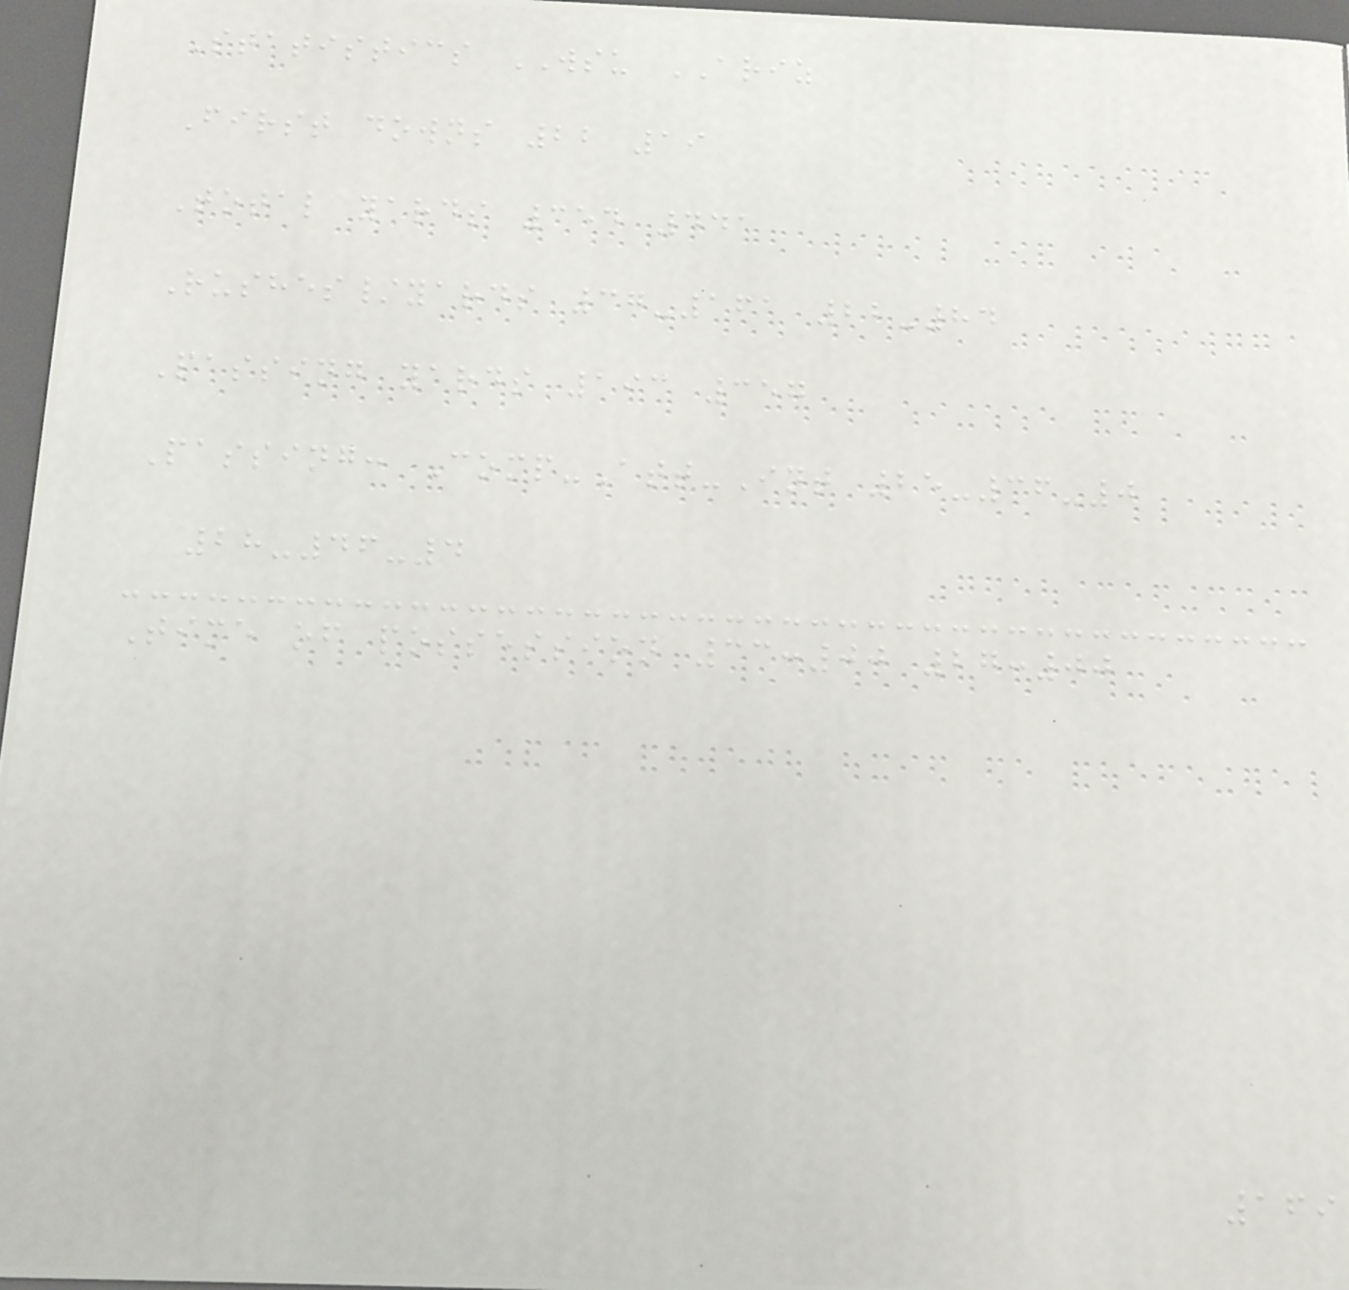Statistics WSU ARIZ
First downs 22 19
Total yards 354 441
Rushes/yards 37-161 22-84
Passing yards 193 357
Passing: Comp-Att-Int 25-36-0
28-46-4
Time of possession 33:00 27:00
169
